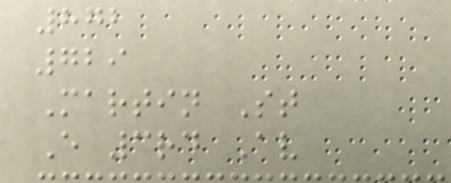872
729
Martin St
E 3rd Av
